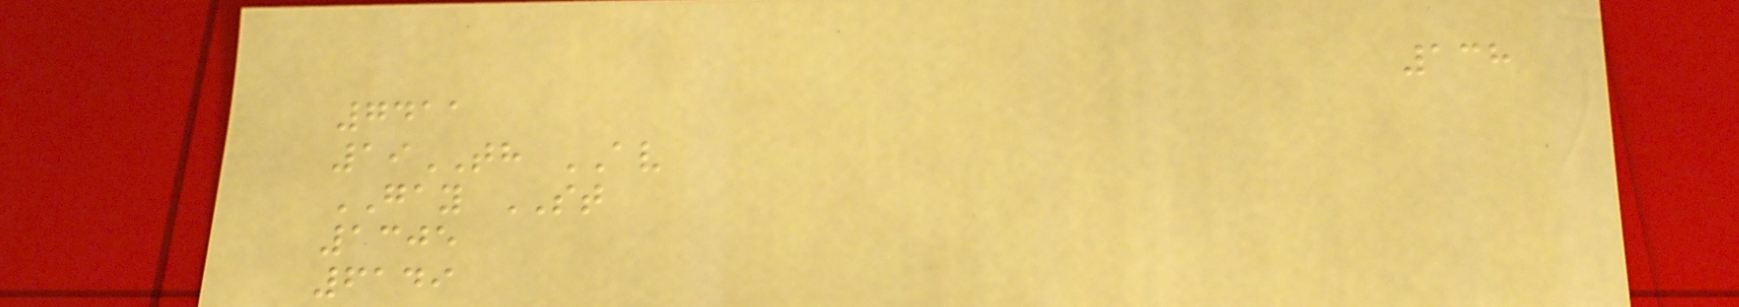138
7411
19TH AV
GAY ST
1305
6149
